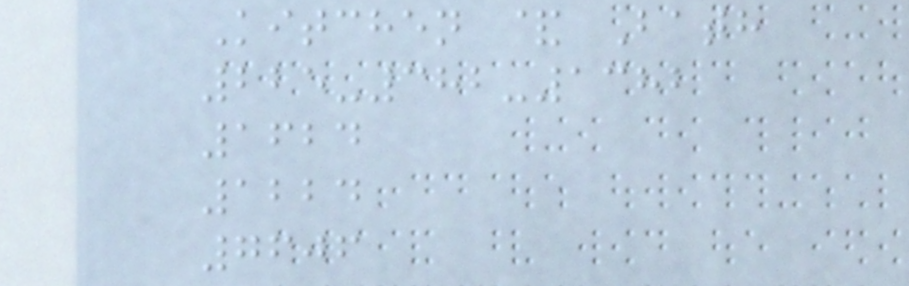Kitchen & Bath
225-382-1382
1624
1224
7606
